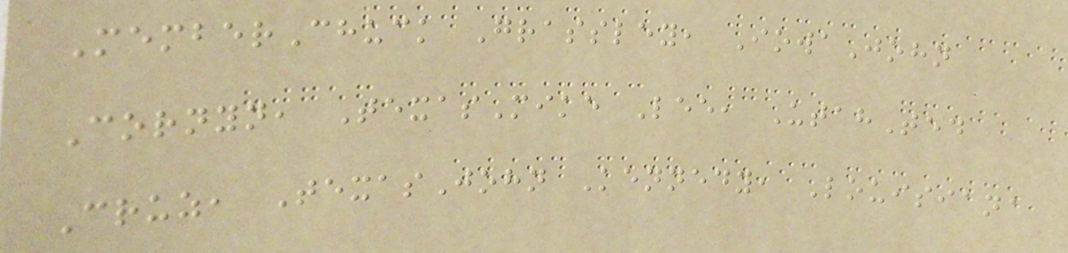MemberChuck Grassley, IowaJohn
Cornyn, TexasMike Lee, UtahTed
Cruz, TexasJohn Kennedy, Louisiana
